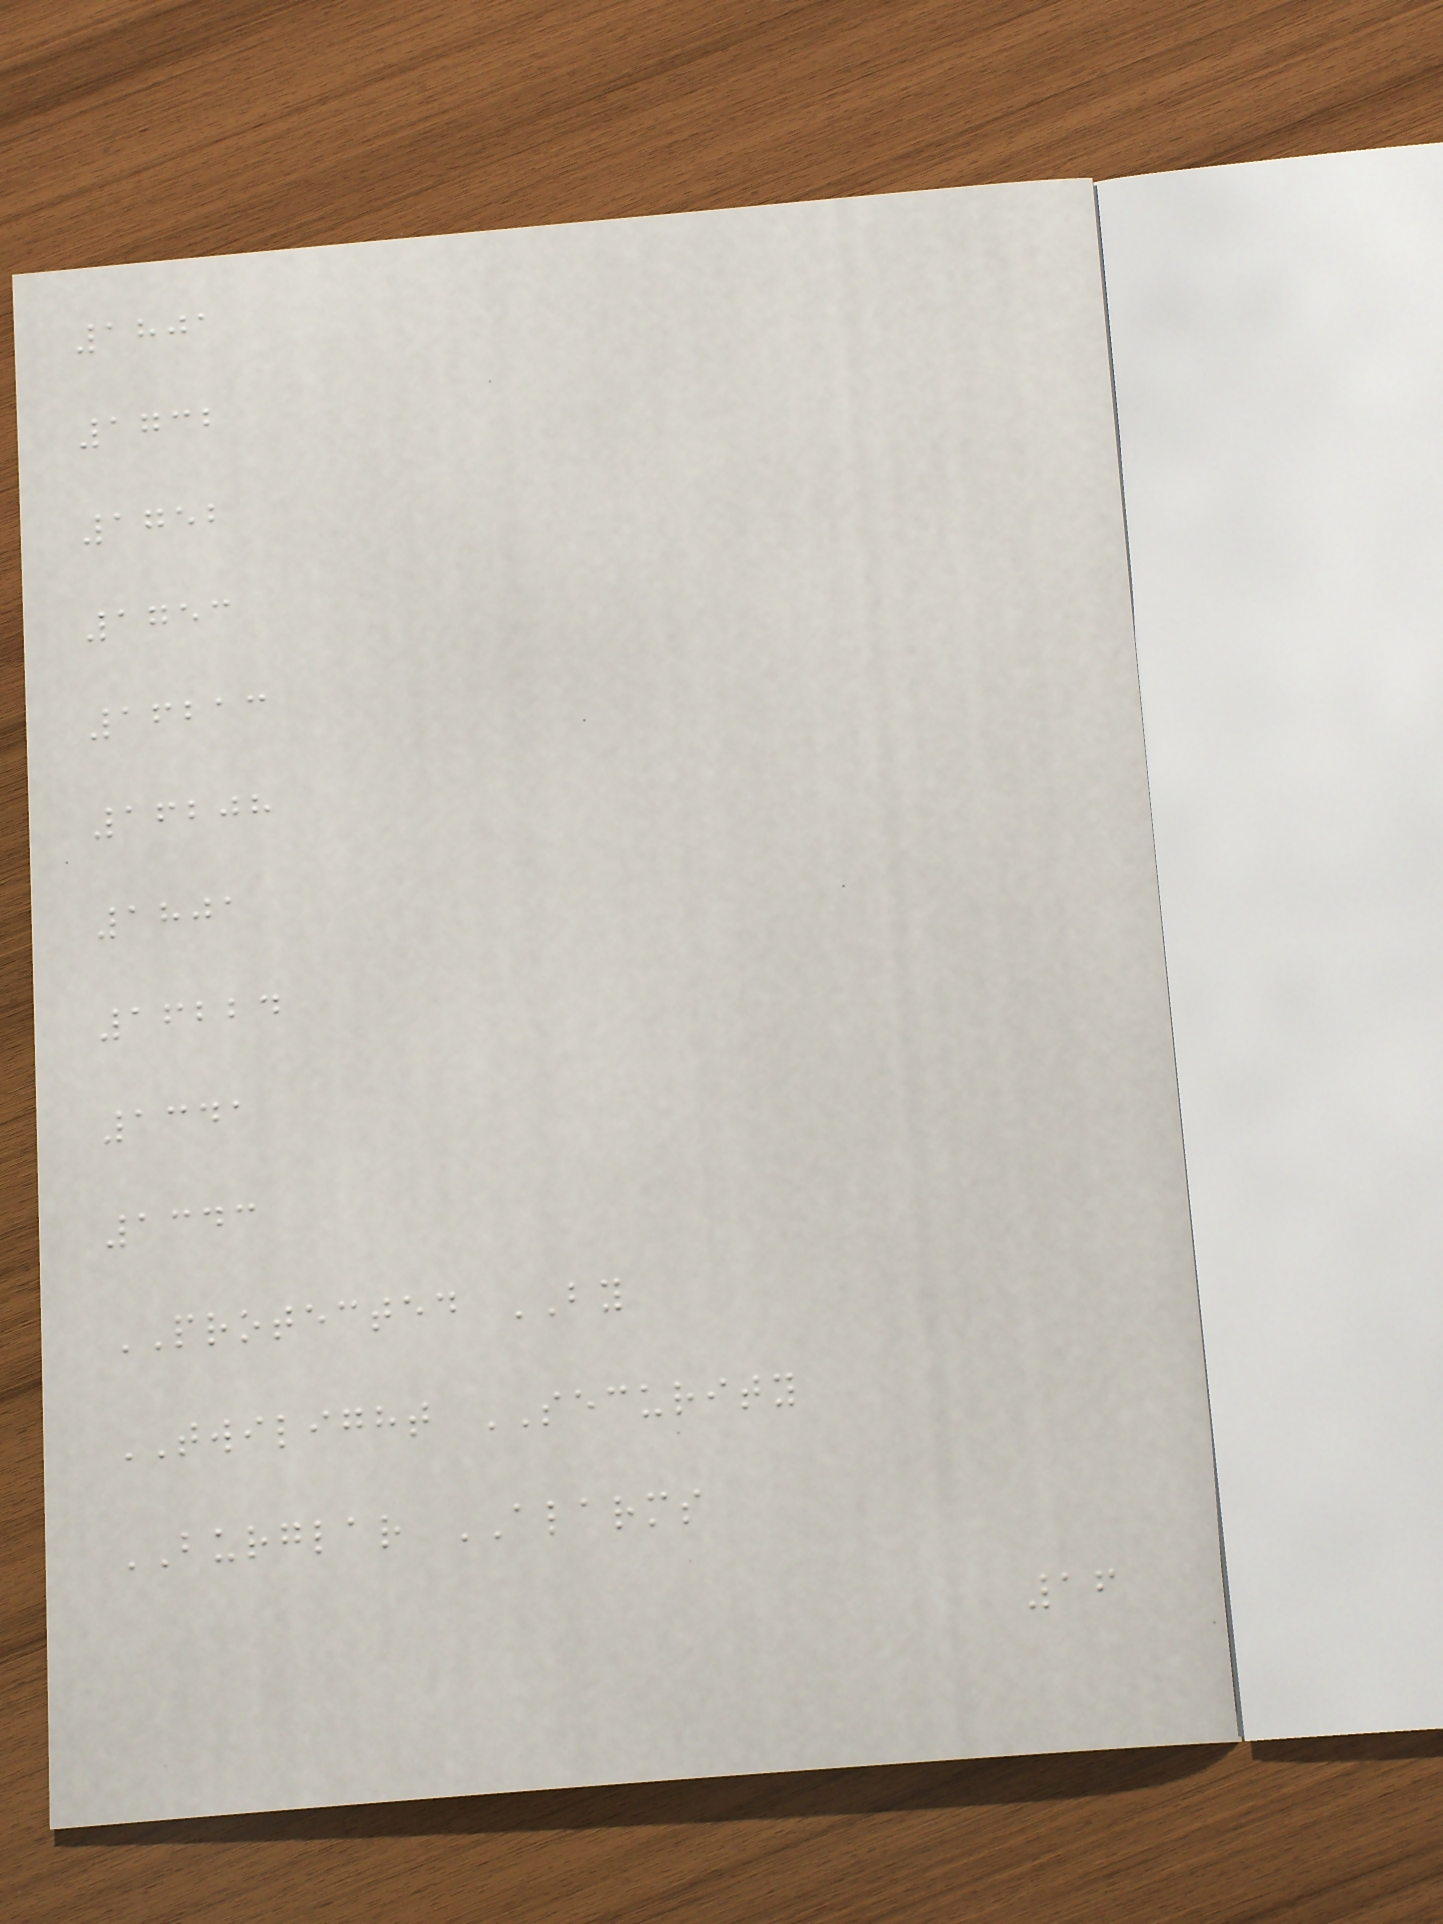1801
1732
1752
1753
16213
16208
1801
16224
1341
1343
PROTECTED BY
TWILIGHT SECURITY
BURGLAR ALARMS
16
